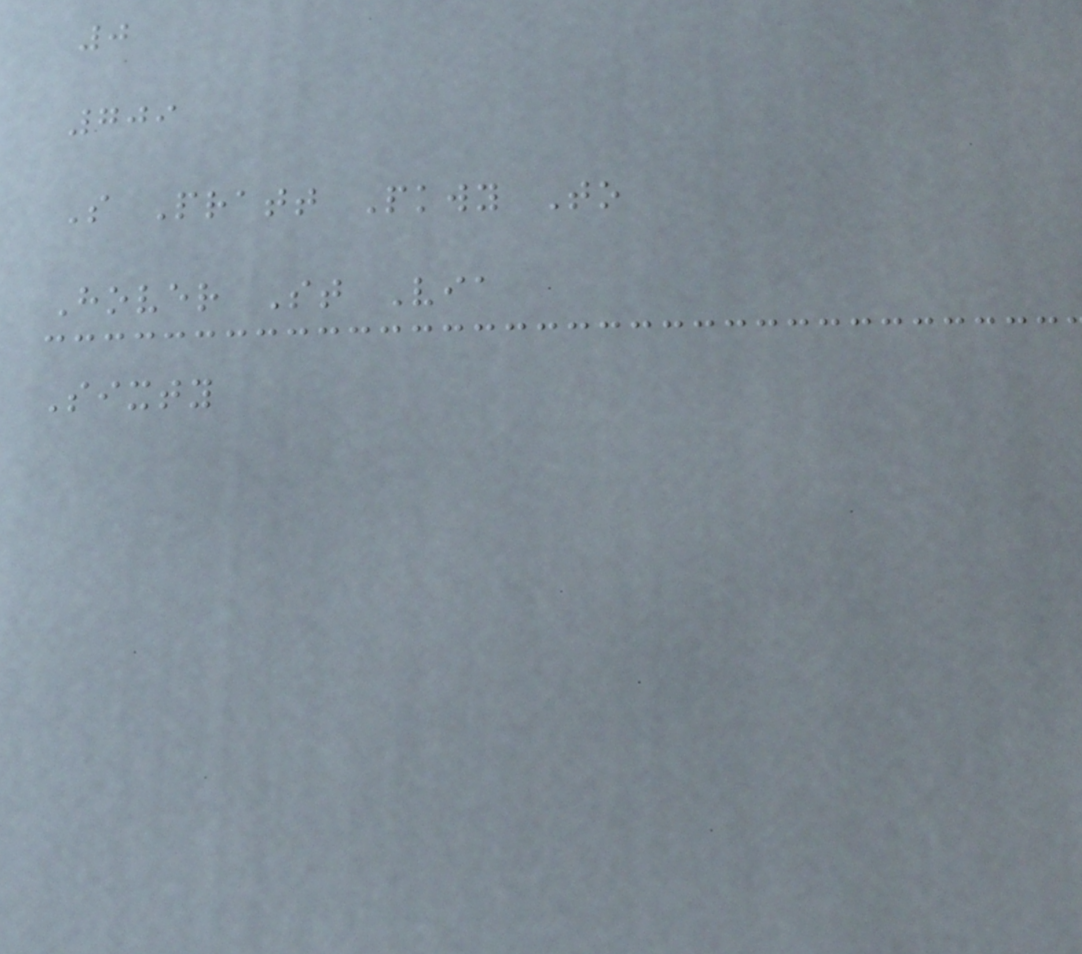0
709
S Pratt Pkwy To
Hover St Via
Sixty
